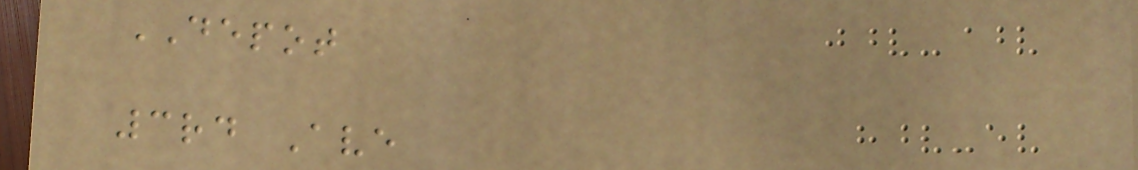DEPOT
3rd Ave
